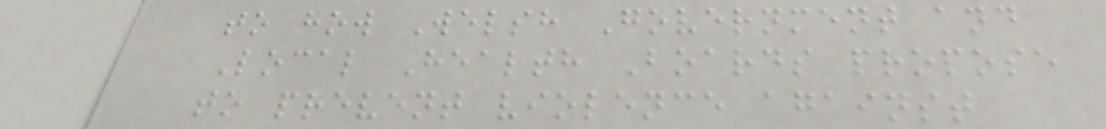to how Welsh Government and
Local Health Boards propose
to prevent violence against
